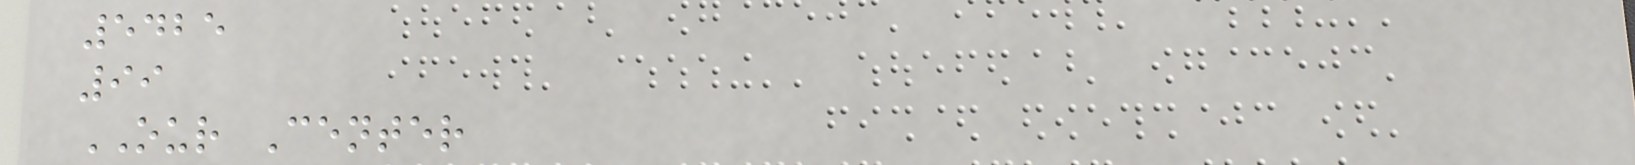5425
99
OUR Center
